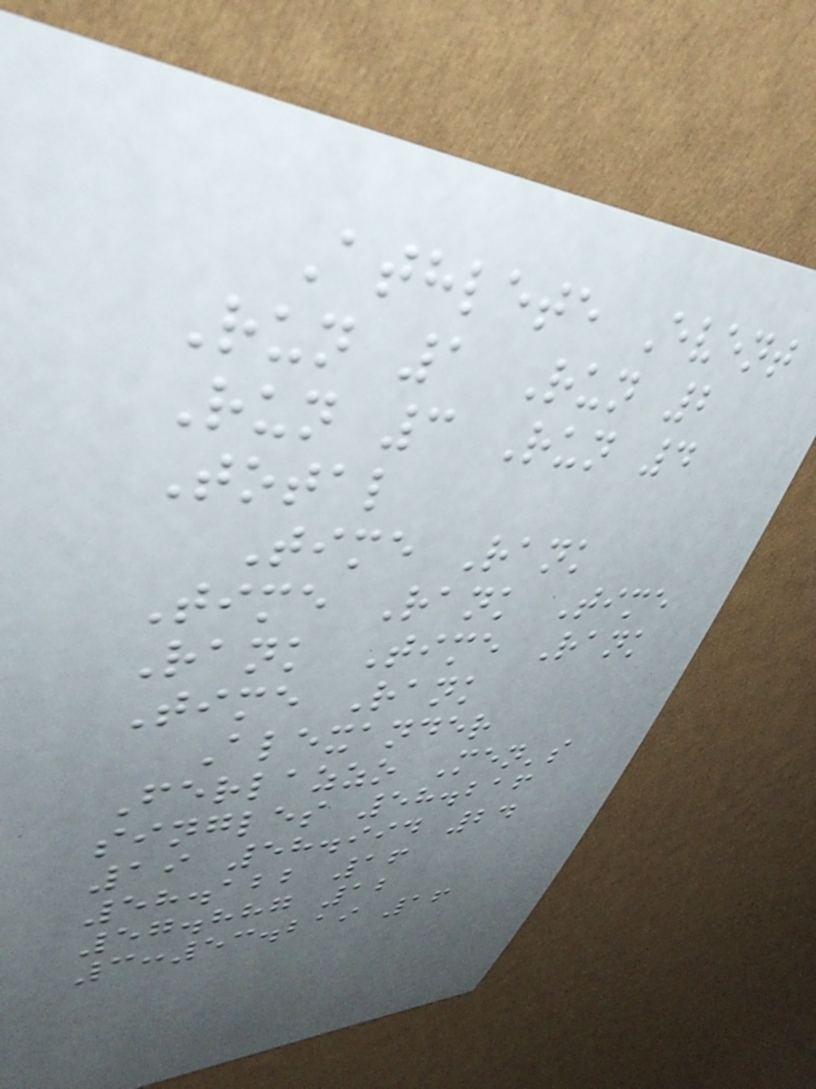Athlete Event
Run 1 Run 2
Run 3 Run 4
Total
Time Rank
Time Rank Time
Rank Time Rank
Time Rank
Alexander
Ferlazzo Men's
singles 58.216
19 58.994 24
58.122 16
57.887 12
3:53.219 16
